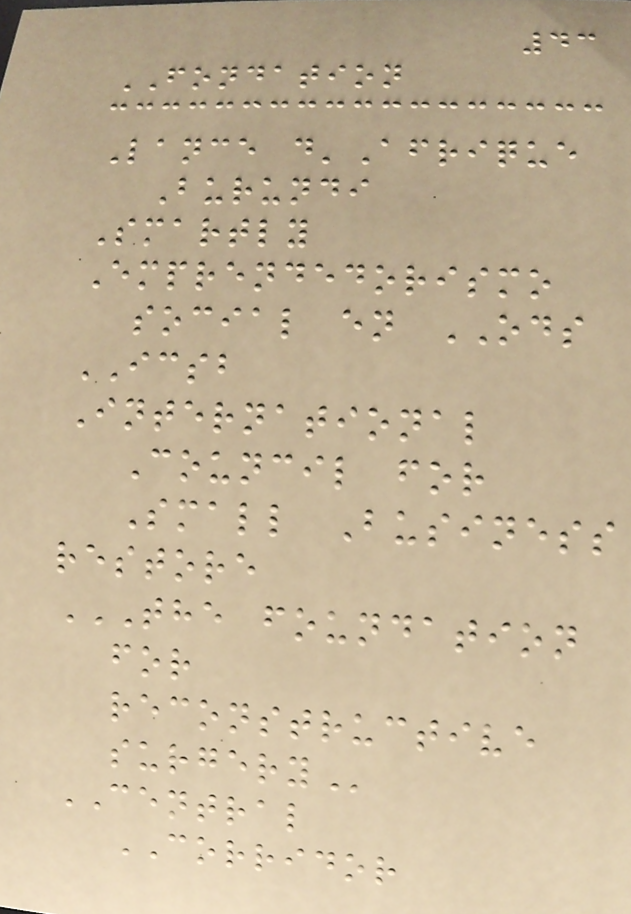43
FONDATION
Lance d'Afrique
Burundi
Smartly
Emprendedorismo
social en ODS
ICSB
International
Council for
Small Business
restore
THE FOUNDATION
FOR
RECONSTRUCTIVE
SURGERY
CENTRAL
CORRIDOR
